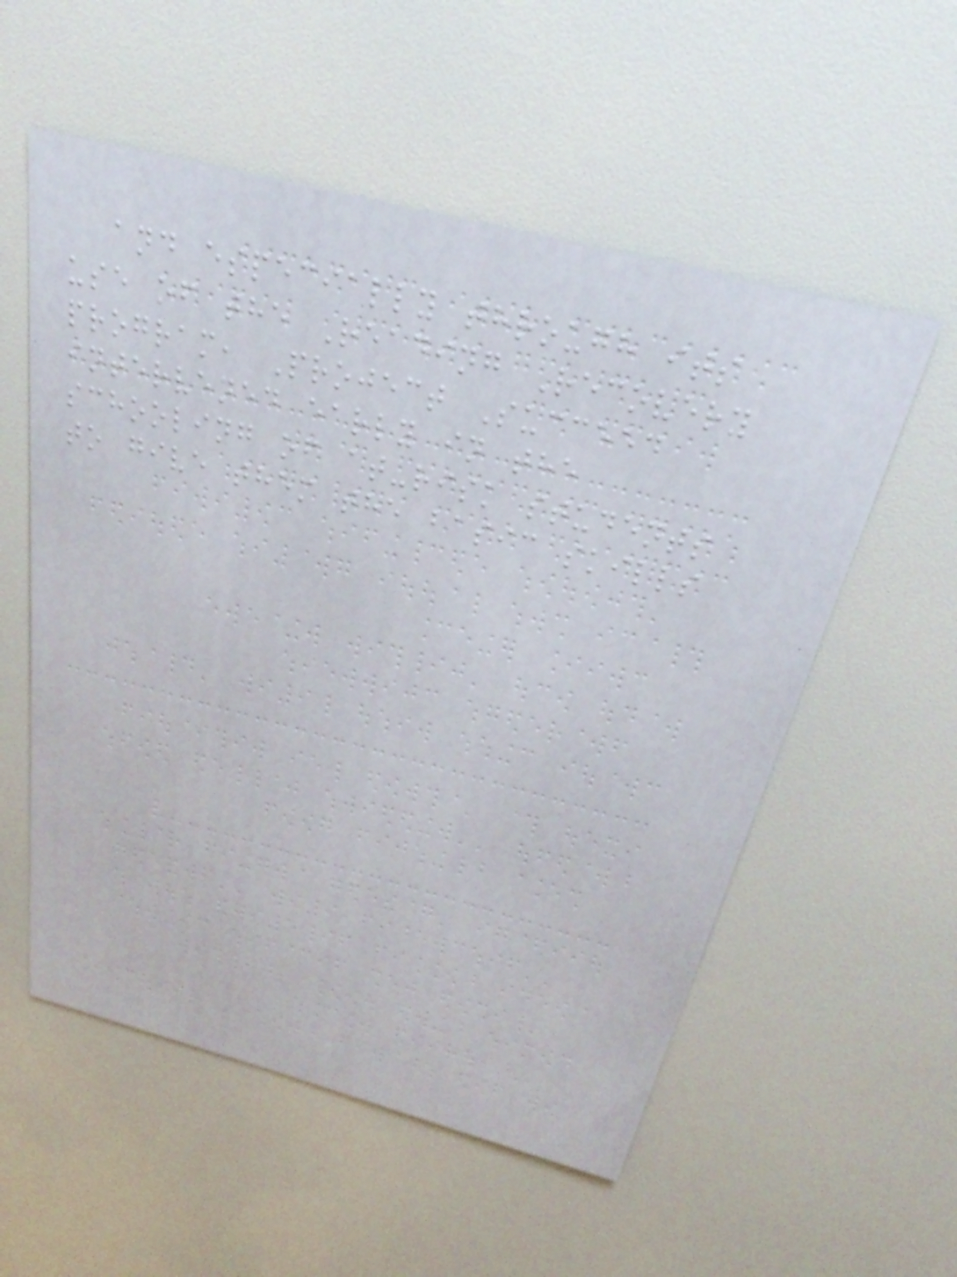and especially through its
use of the Reading Recovery
program, Project Succeed
intervened early in the
schooling of at-risk students
to give them the basic skills
